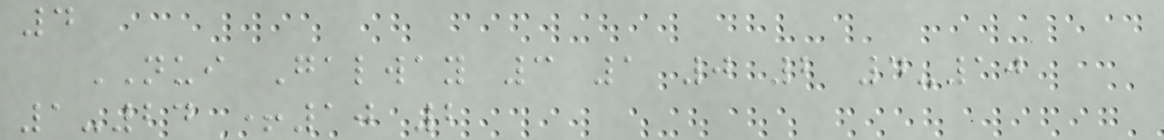4
NUI Galway 3 1 0 2 4-10
1-24 +10 2
